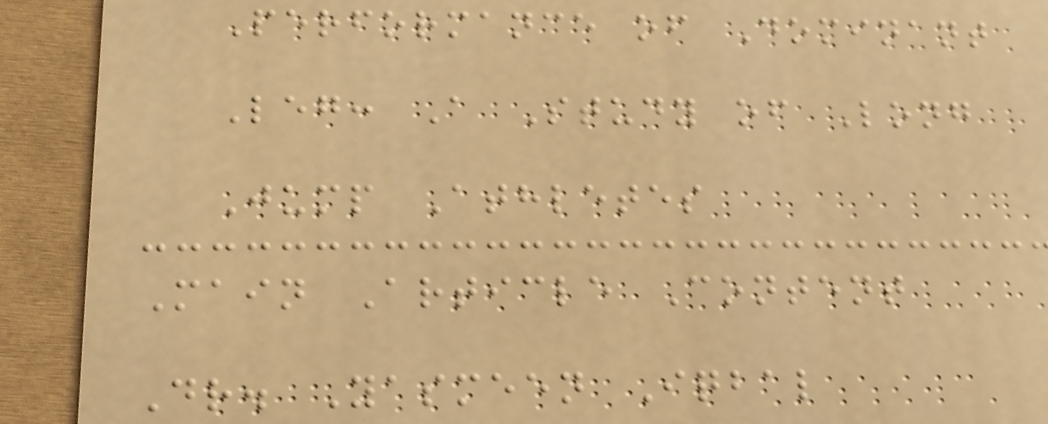Performance of Dominant
Leg: A Study of Long
Jump Athletes
Main Article Content
Dr. Yasmeen Iqbal
